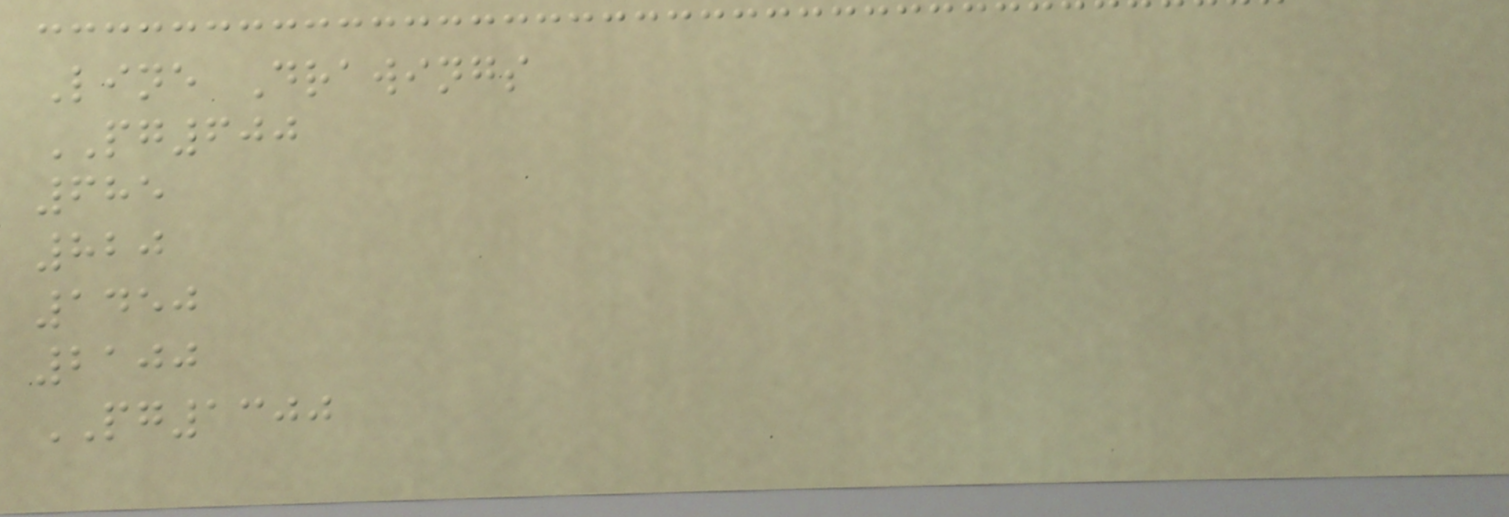Line Drawings
PG600
685
820
1450
2100
PG1300
